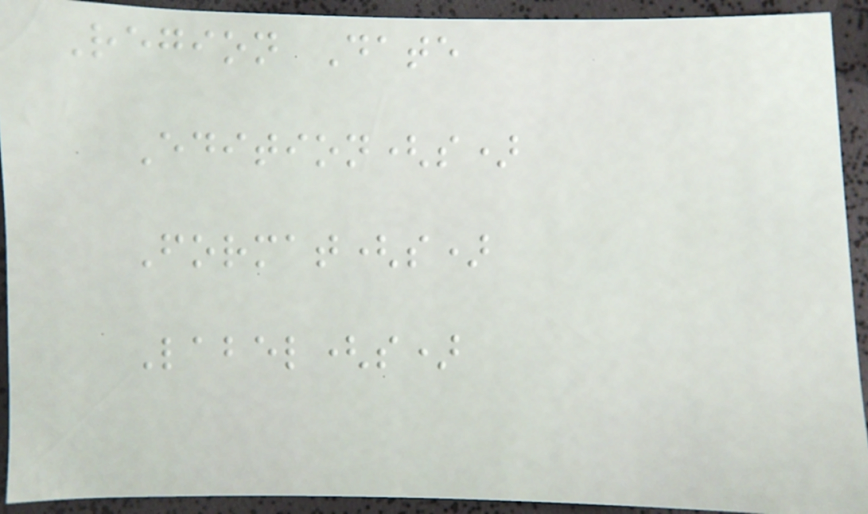Region Date
Edition(s)
Format(s)
Label(s)
